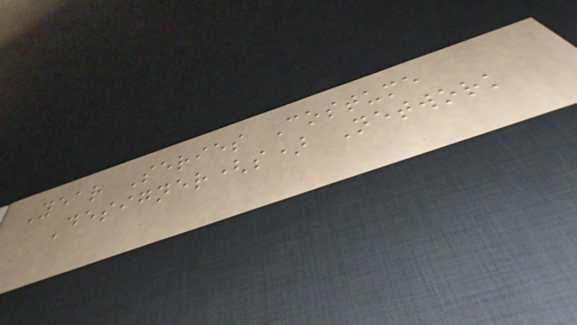Year Series Costume
Designer(s) Network
